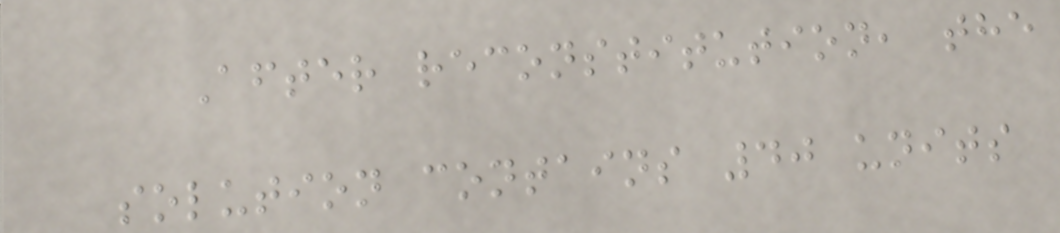After reconstitution, the
solution contains 40 units
